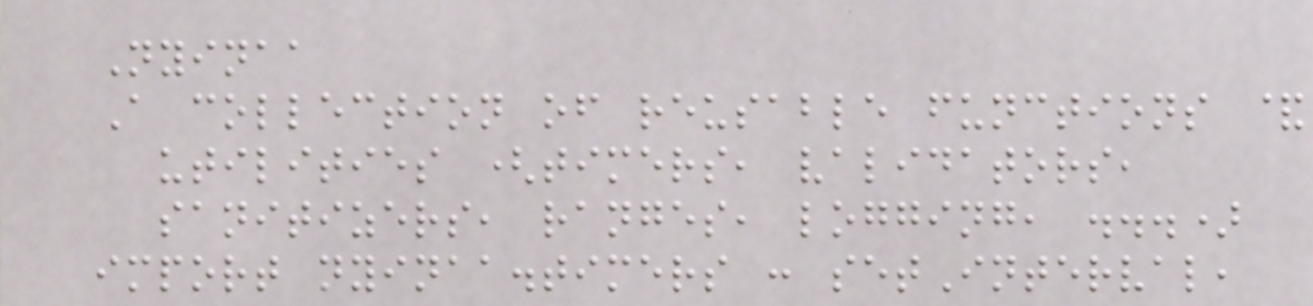Nyinaa
A collection of reusable functions &
utilities (timers, validators,
sanitizers, ranges, logging, ...)
import nyinaa.timers : setInterval,
